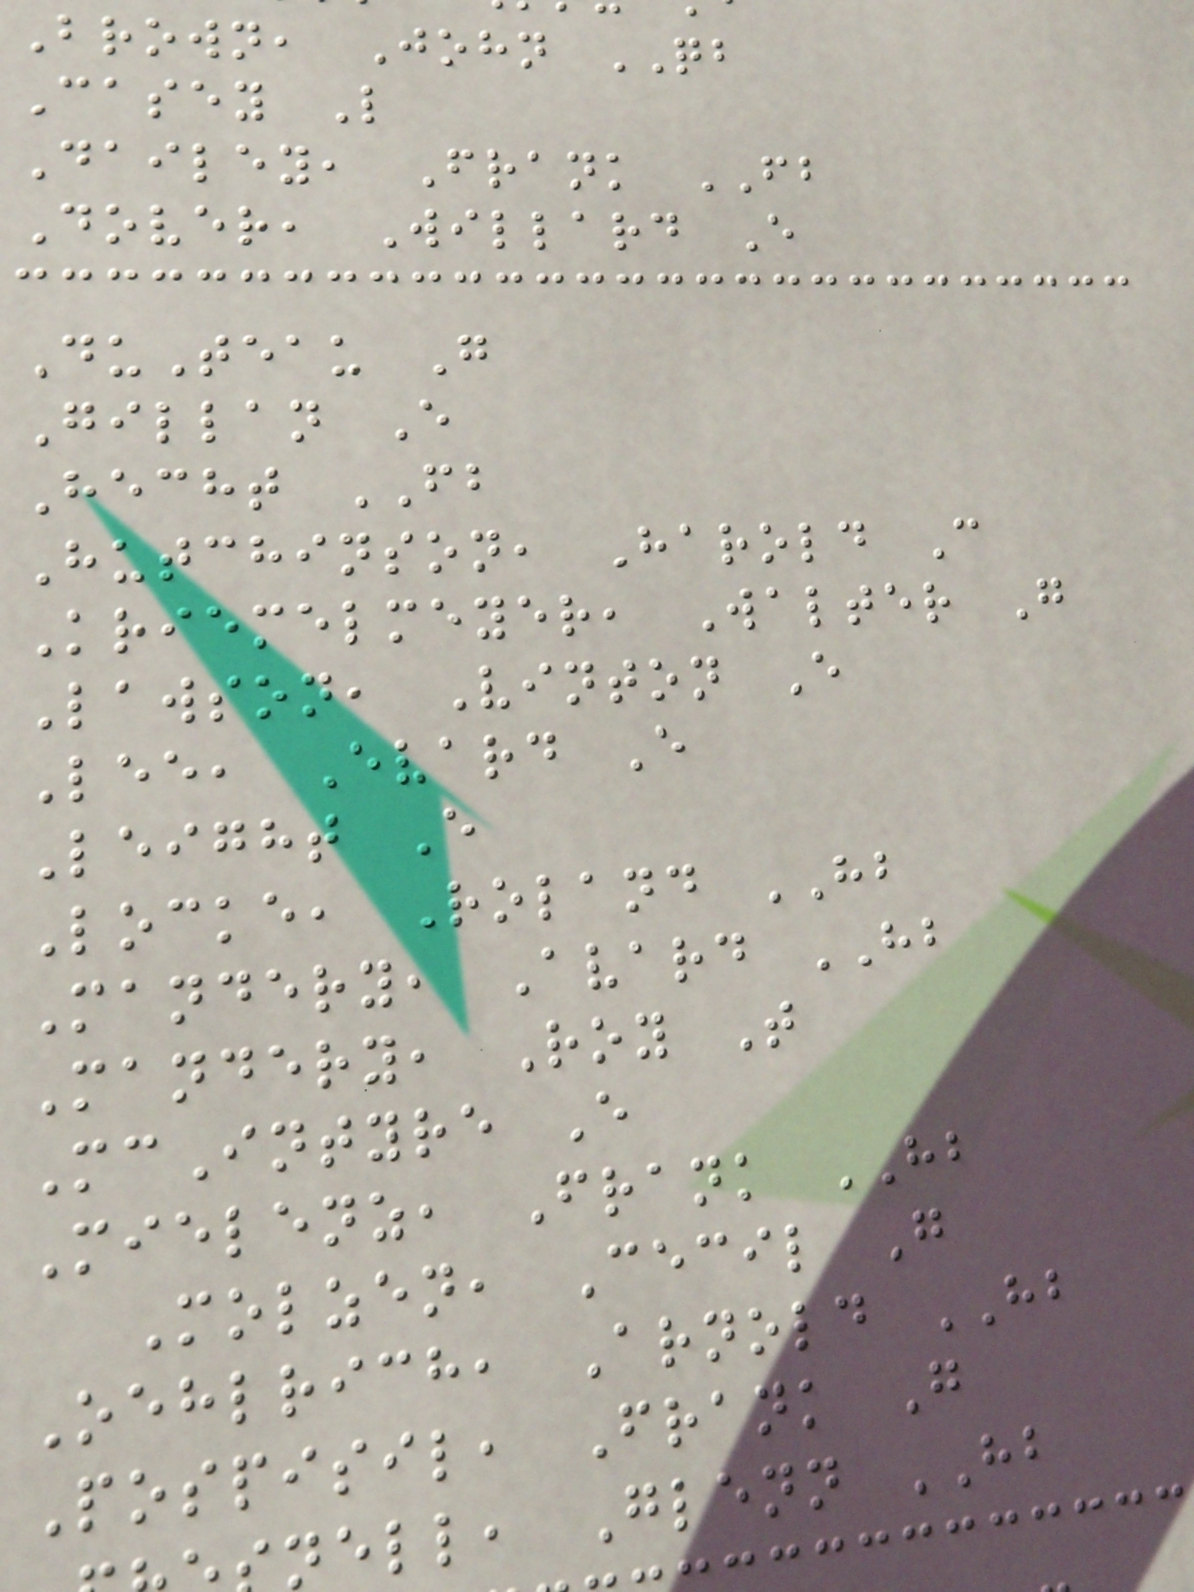Brown, John QB
Casey L
Dailey, Frank FB
Dover, Willard E
DuTeau G
Gillan E
Hecht FB
Hutchinson, Harold C
Kriemelmeyer, Walter G
Lawson, Vinton E
Lee, Evard E
Leight E
Locke, Roland HB
Mandery, Avard HB
Mandery, Roy T
McIntyre E
Mielenz, Frank HB
Molzen, Cecil G
Oehlrich, Arnold HB
Pospisil, Frank G
nell, Glenn HB
